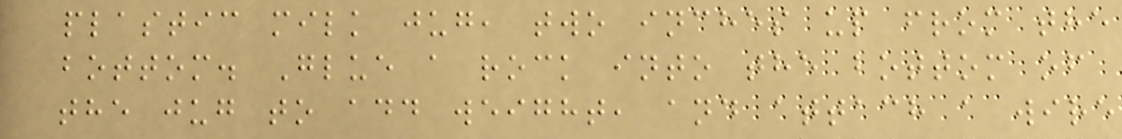plastic milk jug, two inches up from the
bottom. Glue a rock into the bottom of
the jug to add weight, and attach a wire
